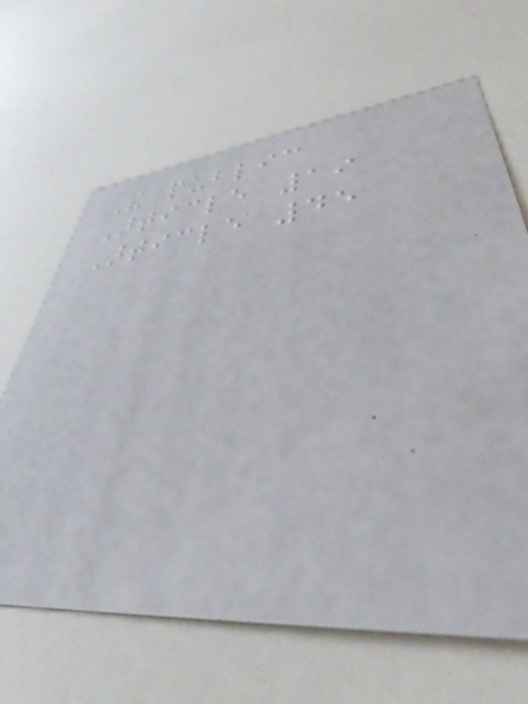The public
Article 19
Article 45
